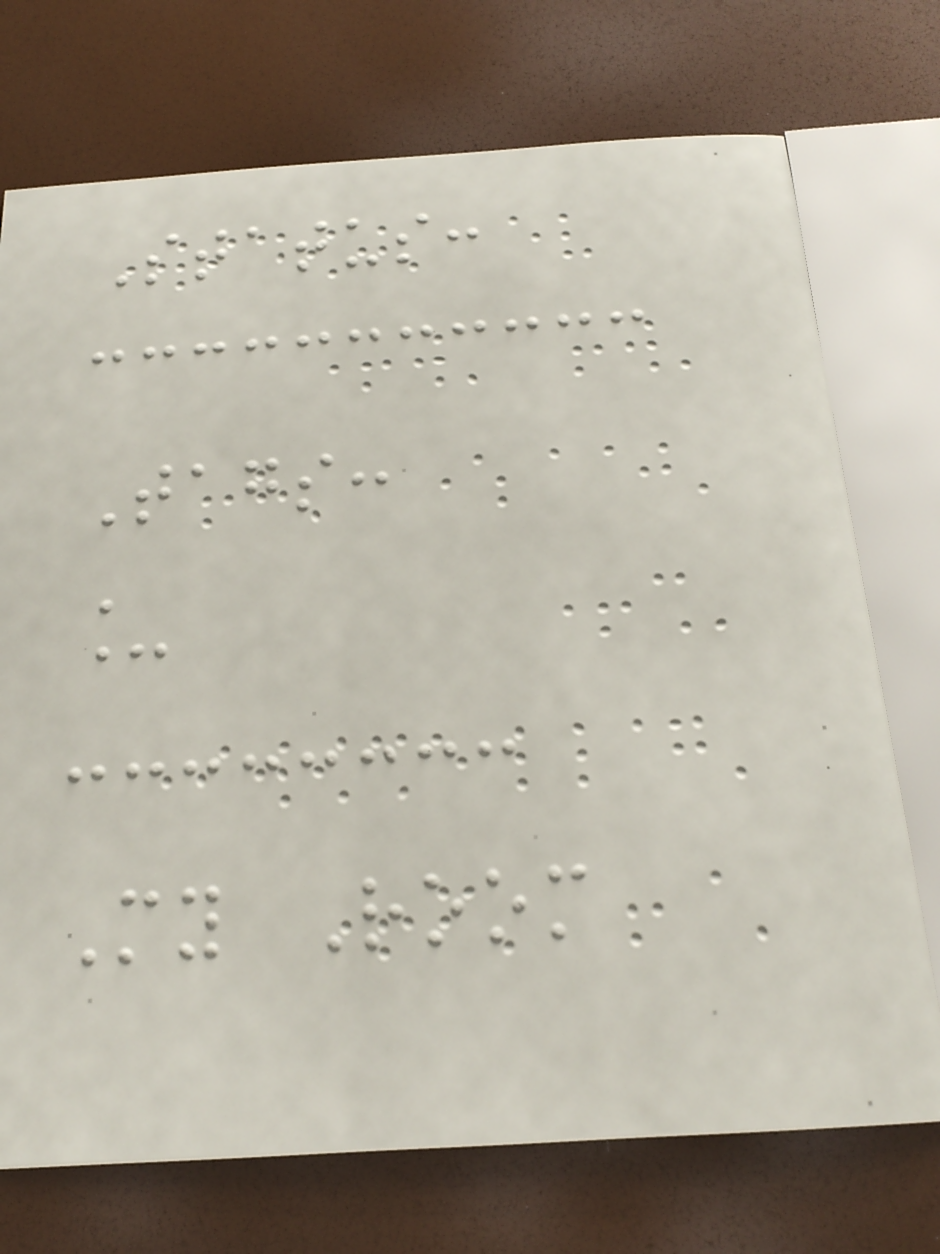Status:
Tags:
_
My Room
